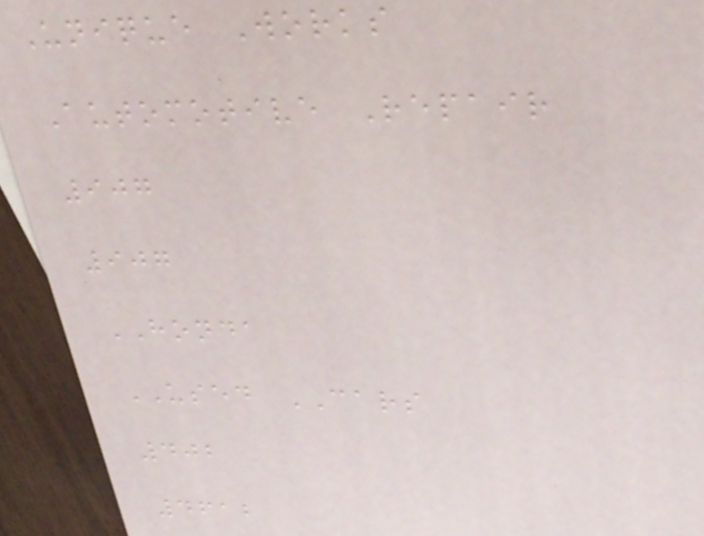Unique Works
Automotive Repair
907
907
HONDA
USED CARS
402
4612
